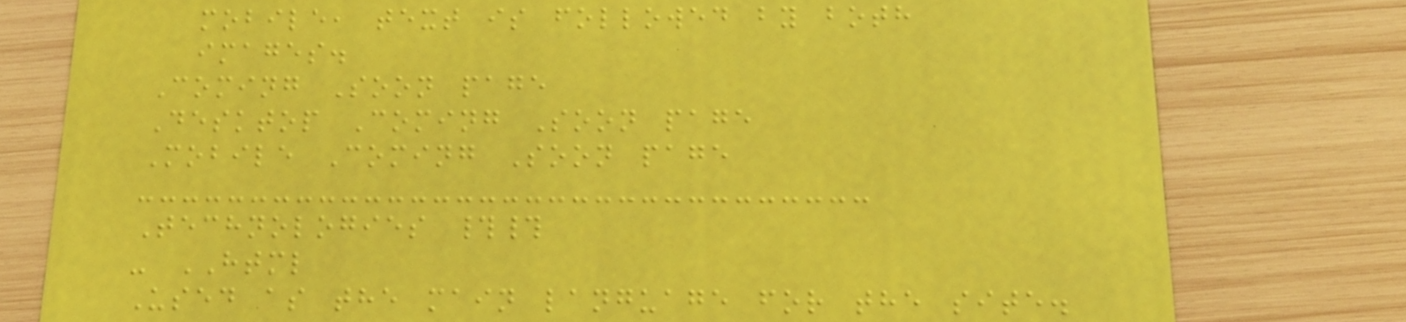mobile, text is followed by both
images.
Coming Soon page
Desktop Coming Soon page
Mobile Coming Soon page
Technologies ##
- HTML
Used as the main language for the site.
